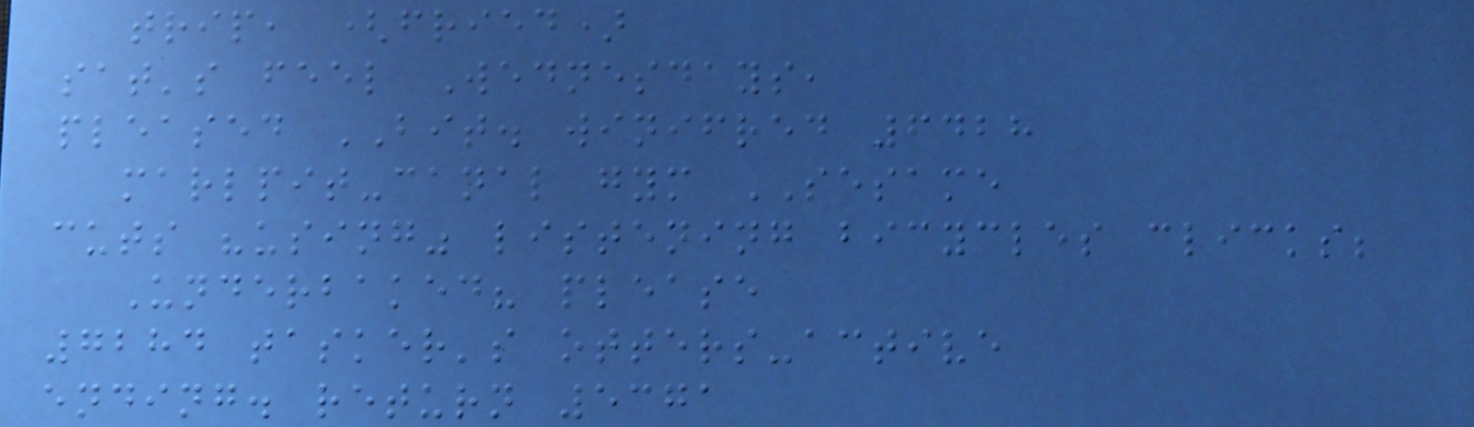trip, (fried)
sat's feel Wednesdays,
pleased BIT. winifred 6428
marlpit-canal gym SESAME
cuts "using" listening bicycles clicks;
Underbaked? please
7284 tasker's otters-active
ending. return 5371
